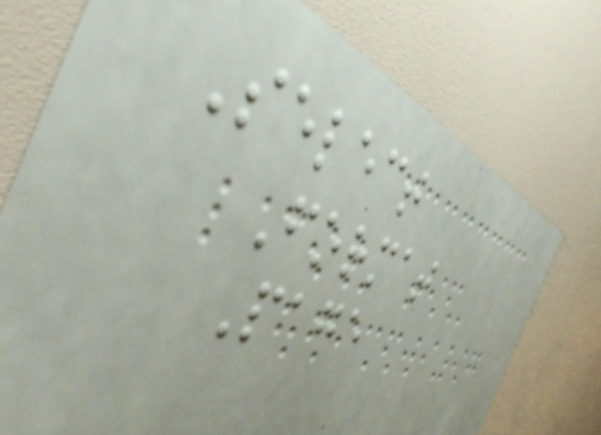Select
Format
Page
